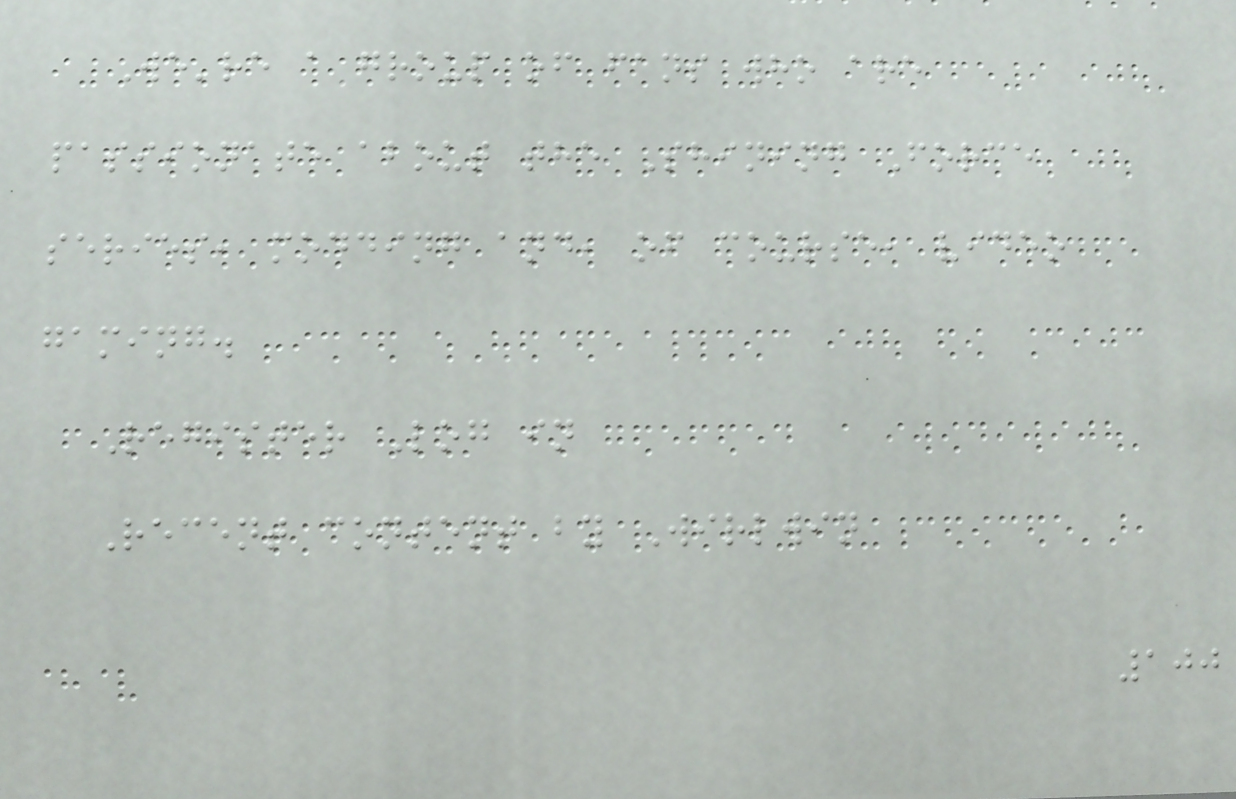We're a group of fans who are
passionate about the Shining Force
series, modding and, of course, video
gaming.
Register Log in
Recent content by Wirlwin
100
